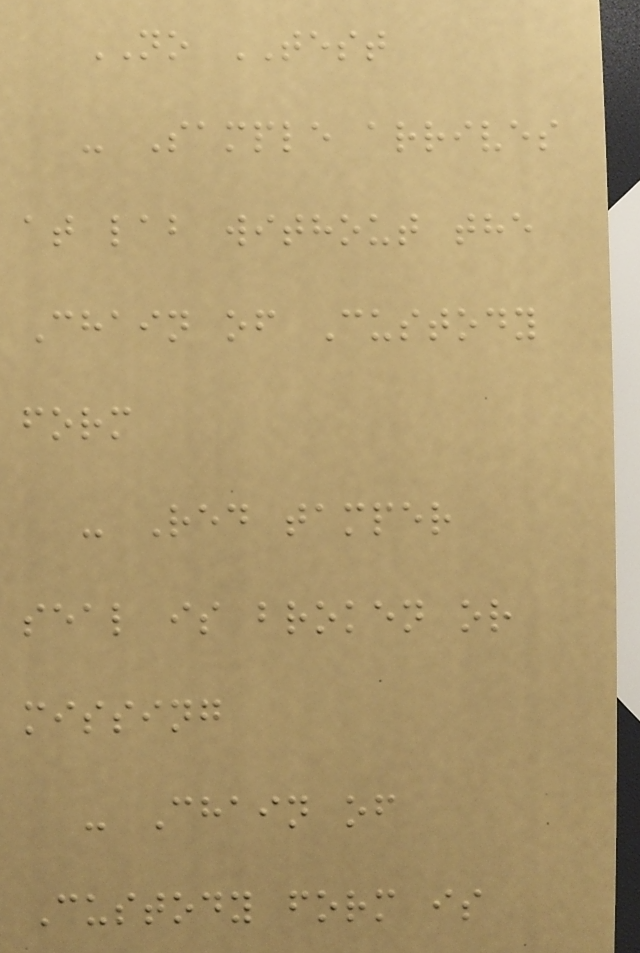NO TEST
- Sample arrives
at lab without the
Chain of Custody
form
- Red tamper
seal is broken or
missing
- Chain of
Custody form is
